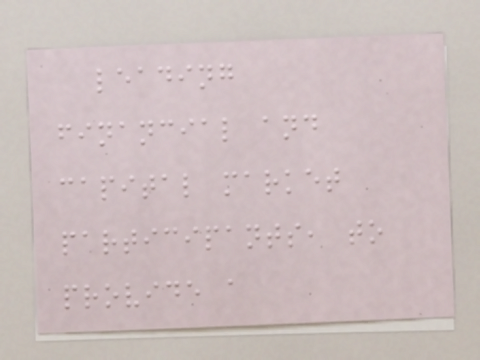leading
financial and
capital market
participants, to
provide a
